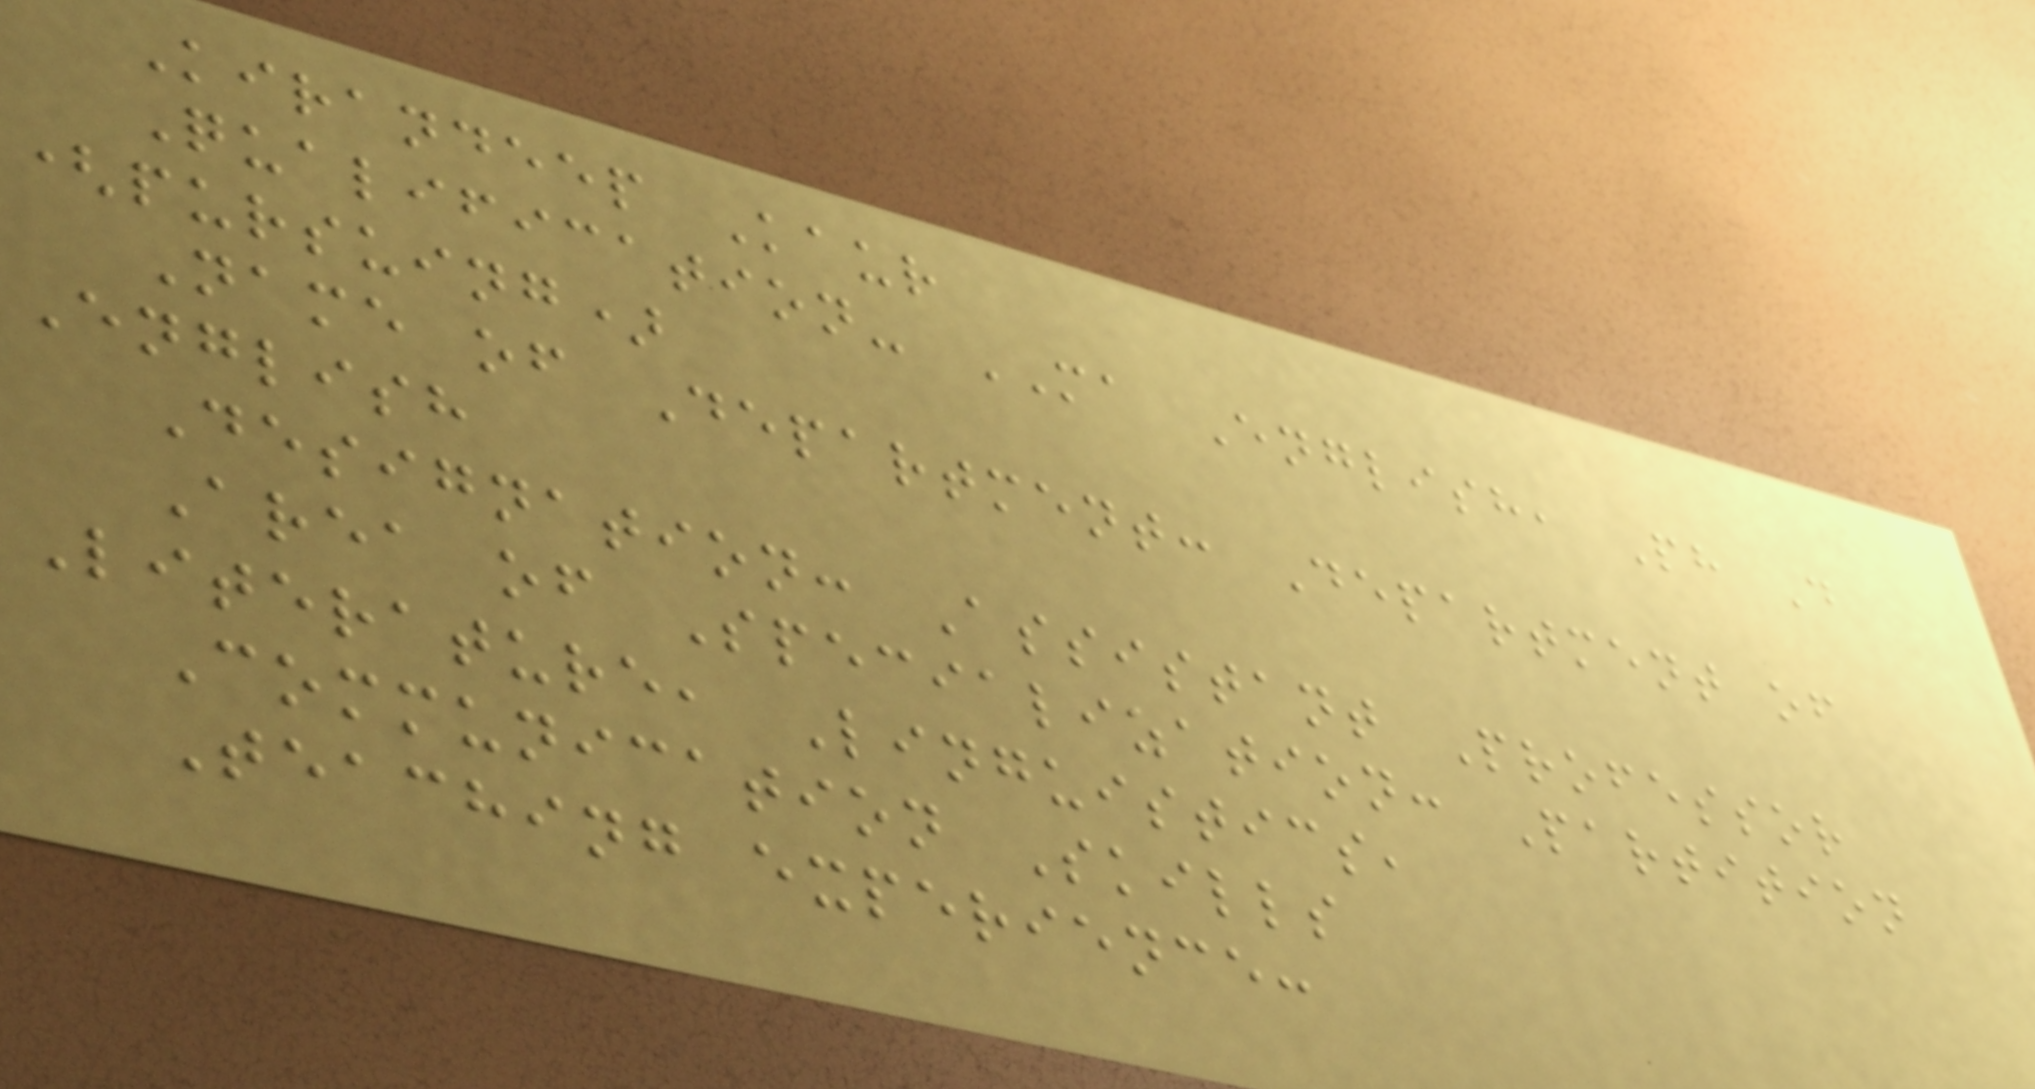Kirandeep Kaur
Qualification- MA English, Ph D
(pursuing)
Name of Department: Department of
English
Designation: Assistant Professor
Area of Specialization: Partition
Literature, Linguistics,
Communication Skills
Teaching experience:
